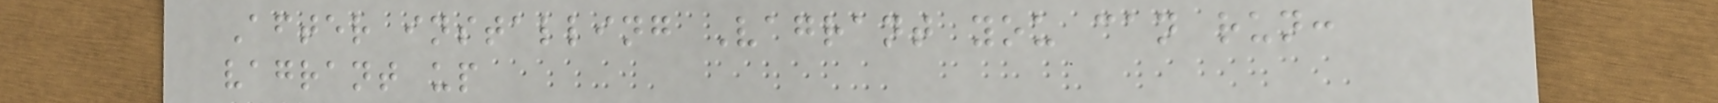After installing Vagrant you can run:
vagrant up
